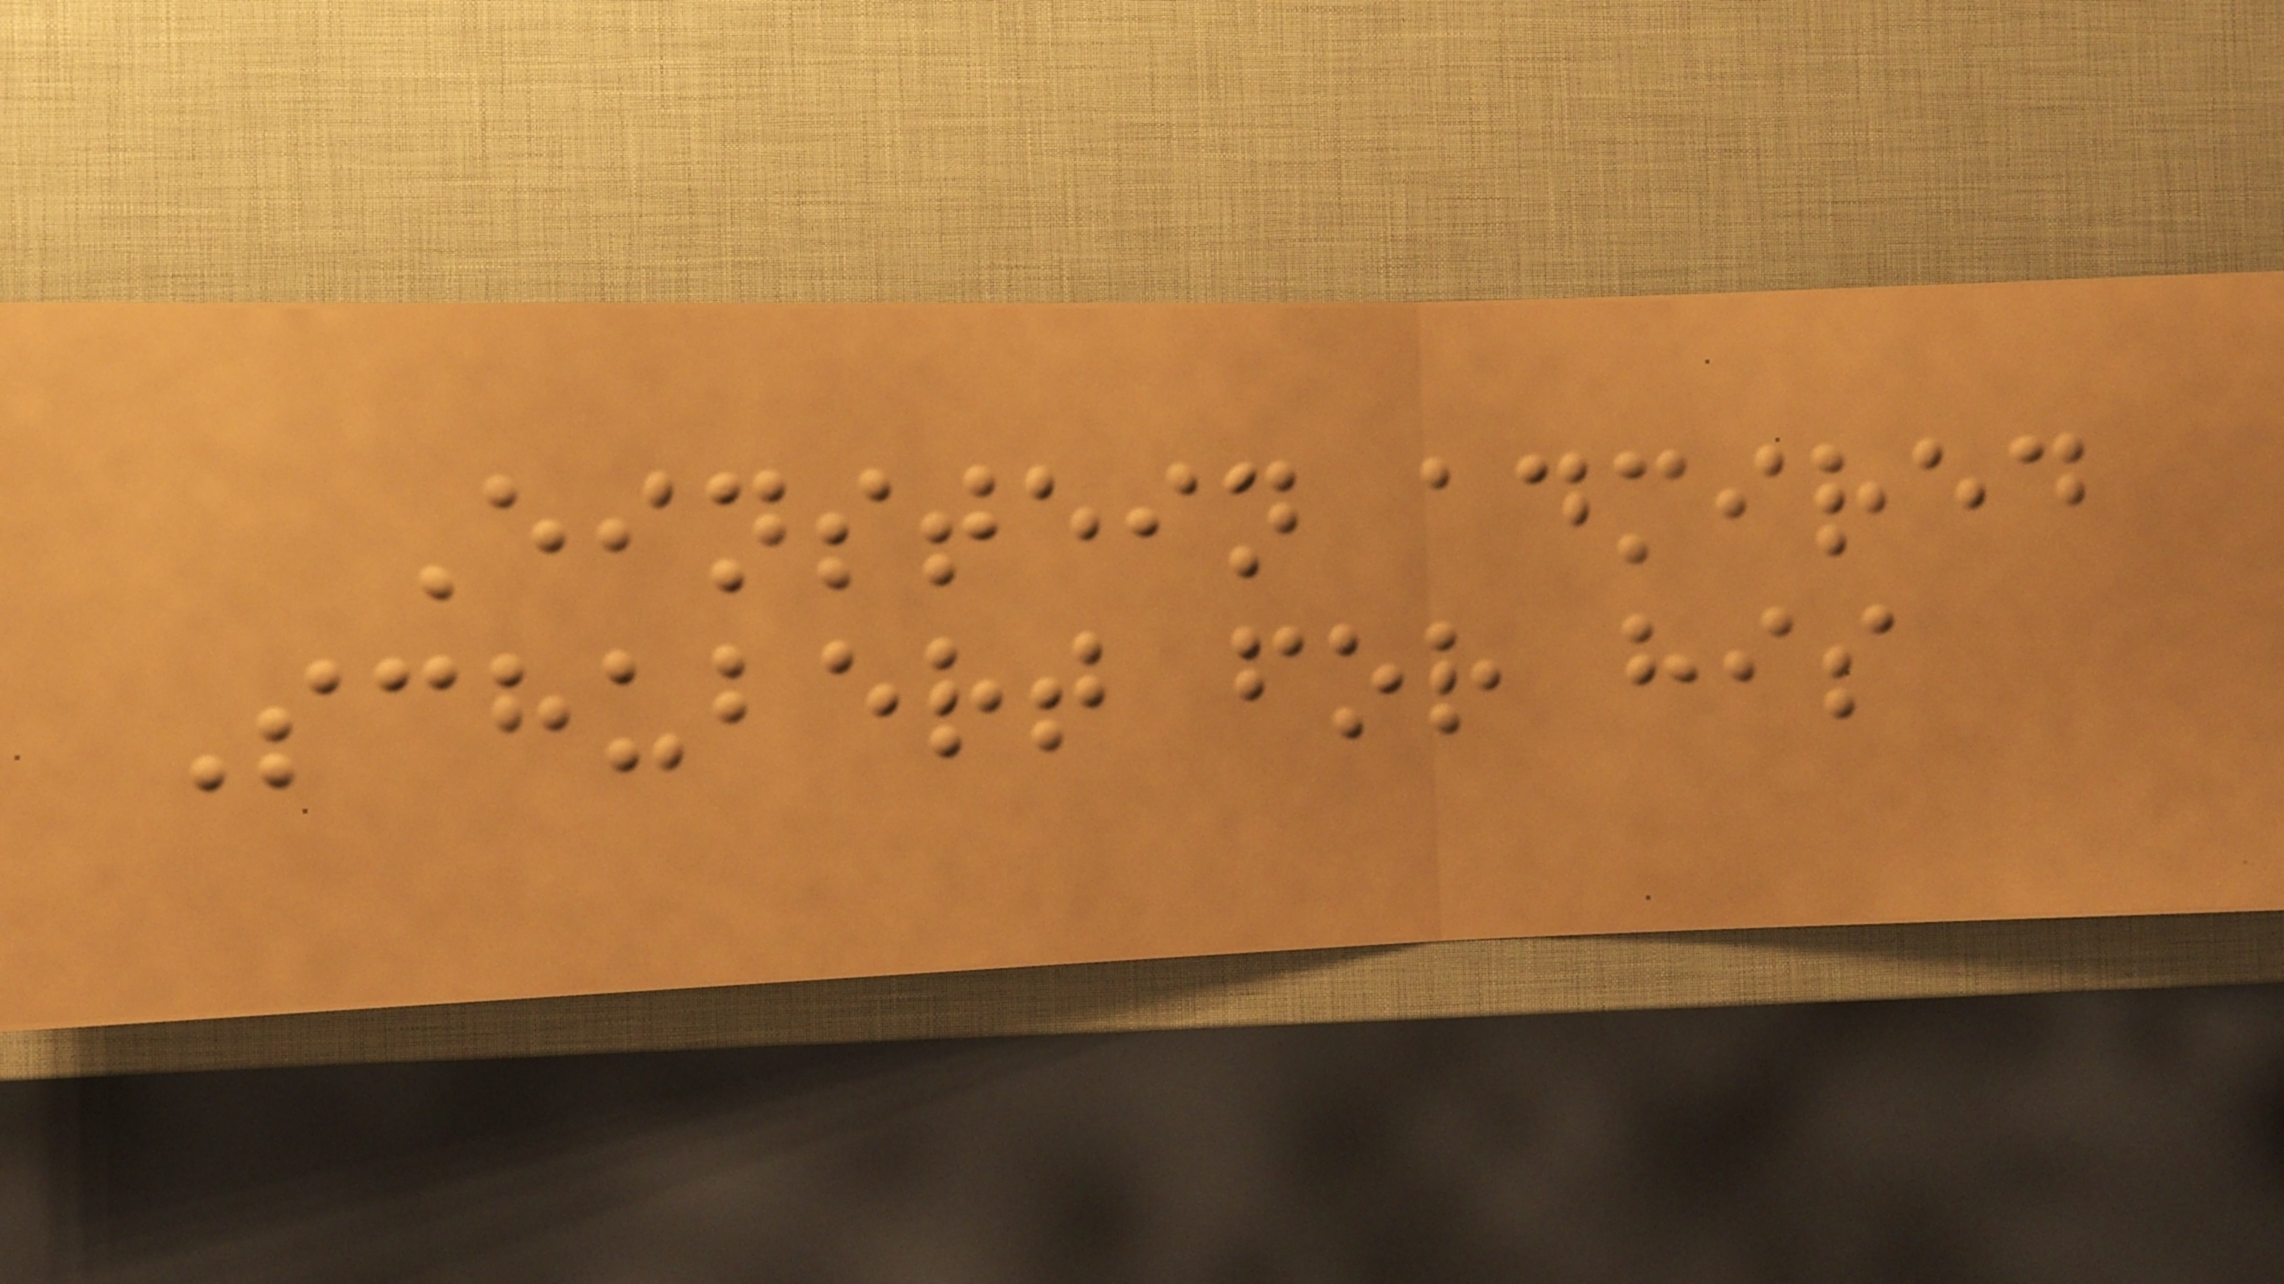Einstein admired
Schubert for his
